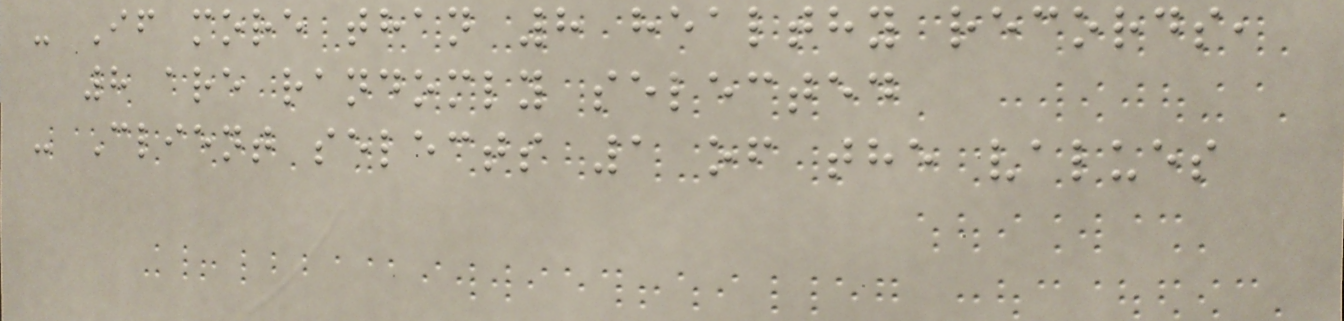- If more than 8 healthy records,
8 are randomly selected
- Client selects 1 of the values
